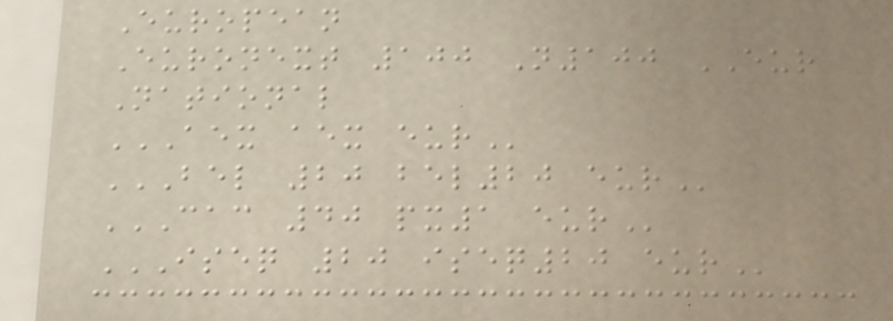European
Euronext 100 N100 EUR
National
AEX AEX EUR
BEL 20 BEL20 EUR
CAC 40 PX1 EUR
ISEQ 20 ISEQ20 EUR
